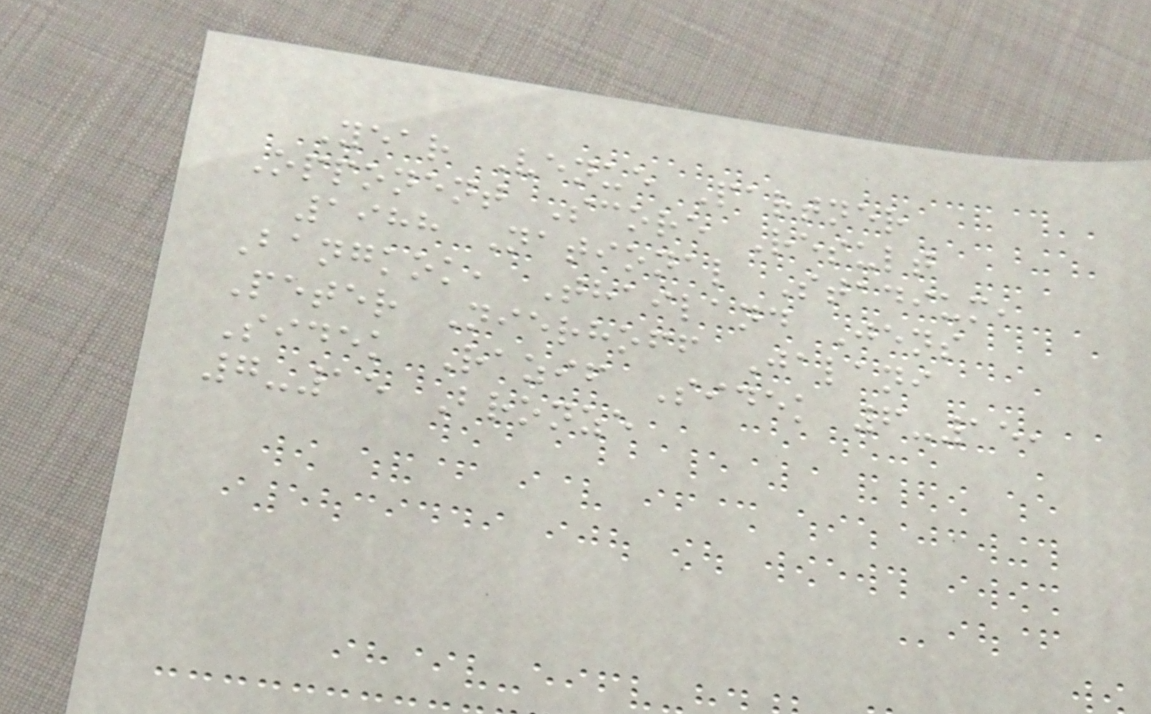Year Venue Partner
Opponent Score Result
1988 National Stadium,
Bangkok, Thailand Jens
Peter Nierhoff Jalani
Sidek Razif Sidek 6-15,
7-15 Bronze
